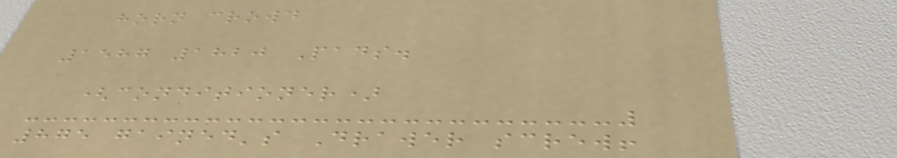horn crowd
1587 1820 Pads.
(conditioner)
875 gained's Drawer screw!
